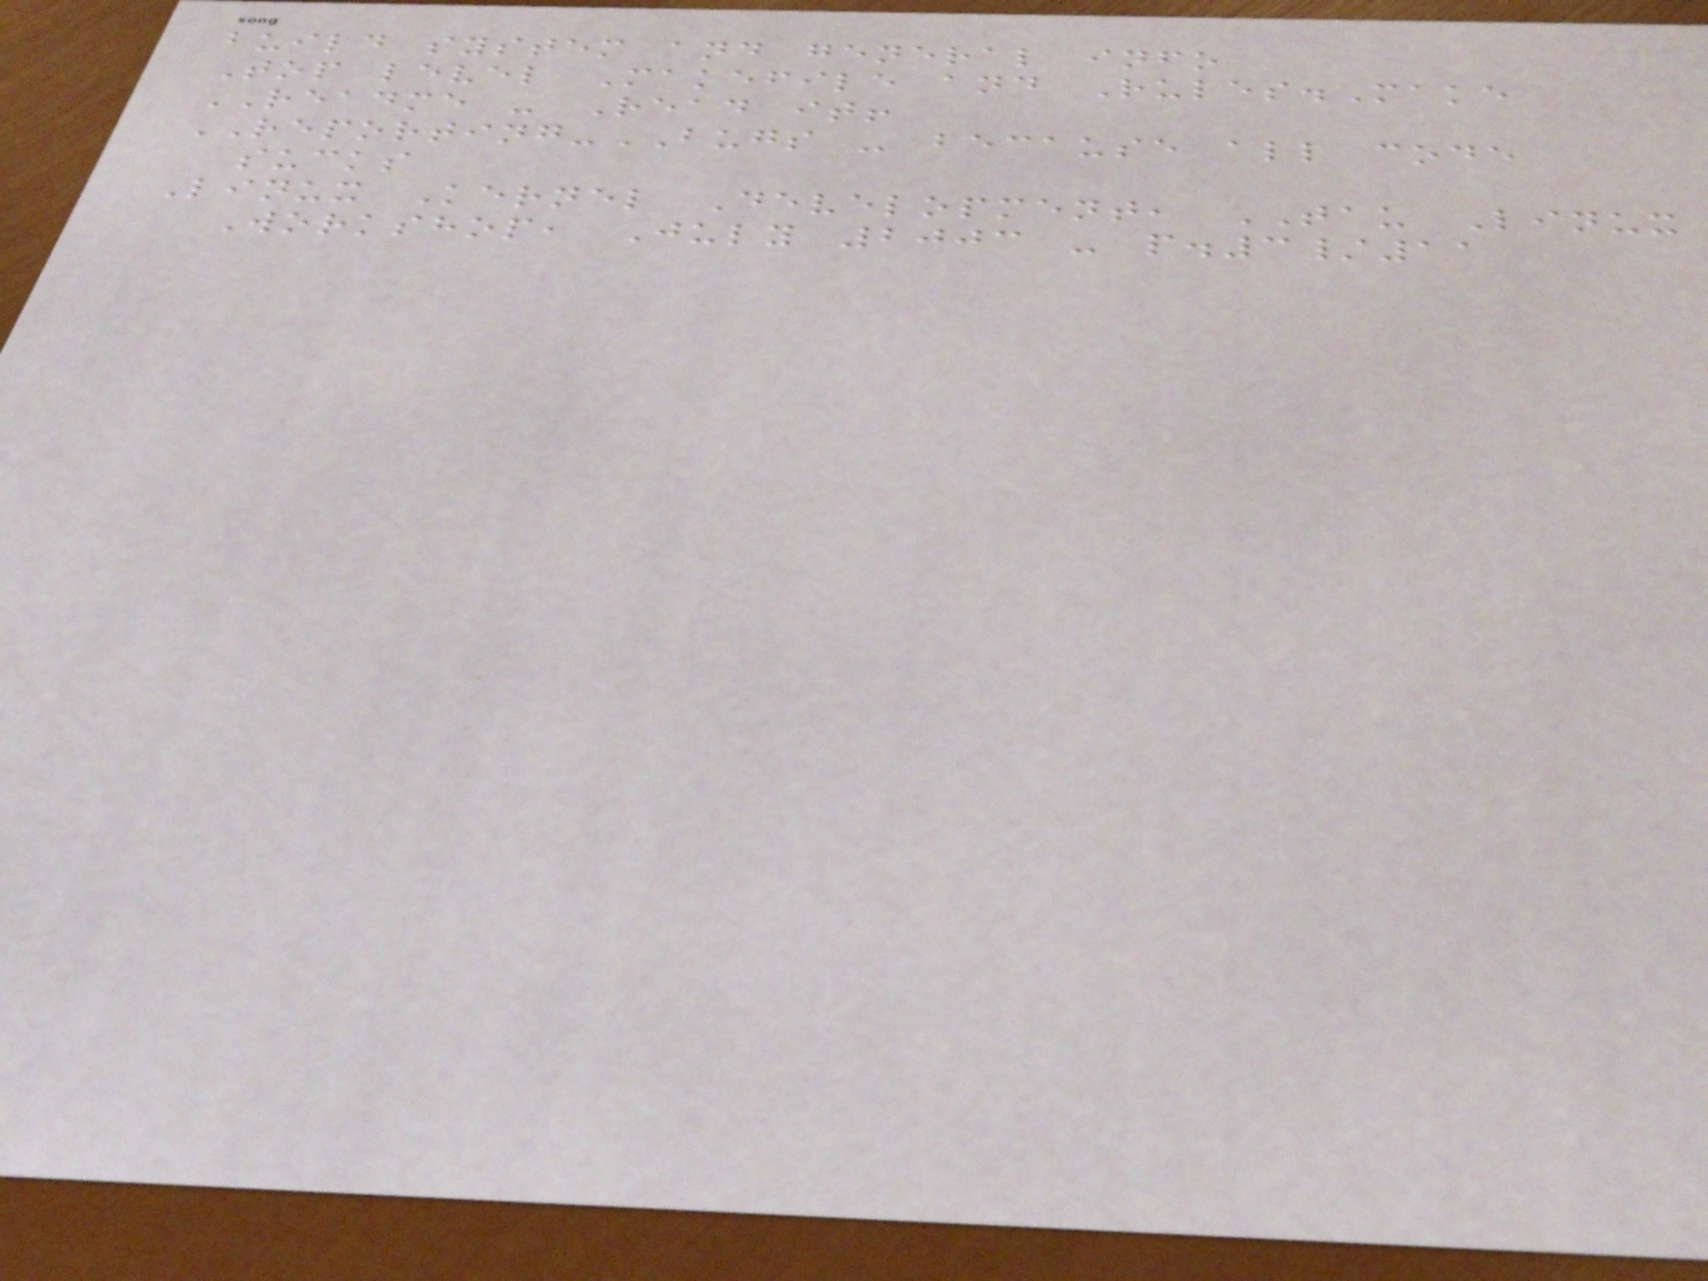build system and general info
Top level Makefile and Rules.Make
README - Read it!
REPORTING-BUGS - because all code
sucks
Linux Kernel Development, TAU Linux
Workshop, July 2003 - p.3/11
